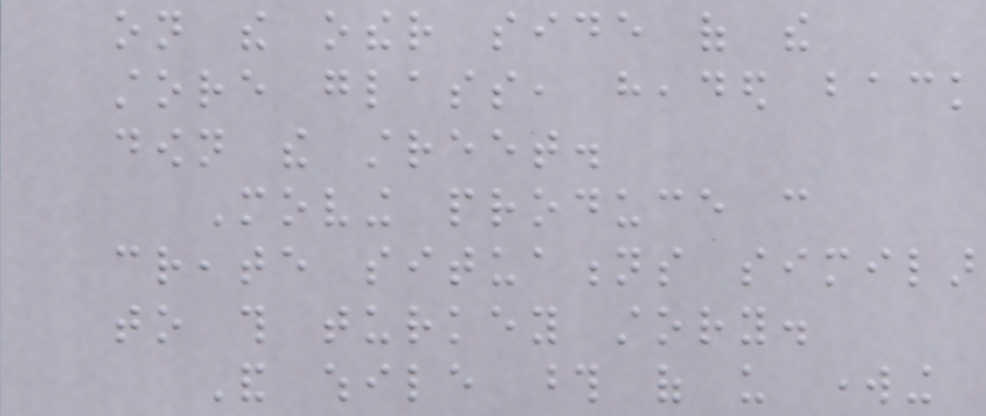on the other side of the
store glass, headed back
down the street.
Moving produce can
create situations similar
to this turkey story.
And while those of us working
